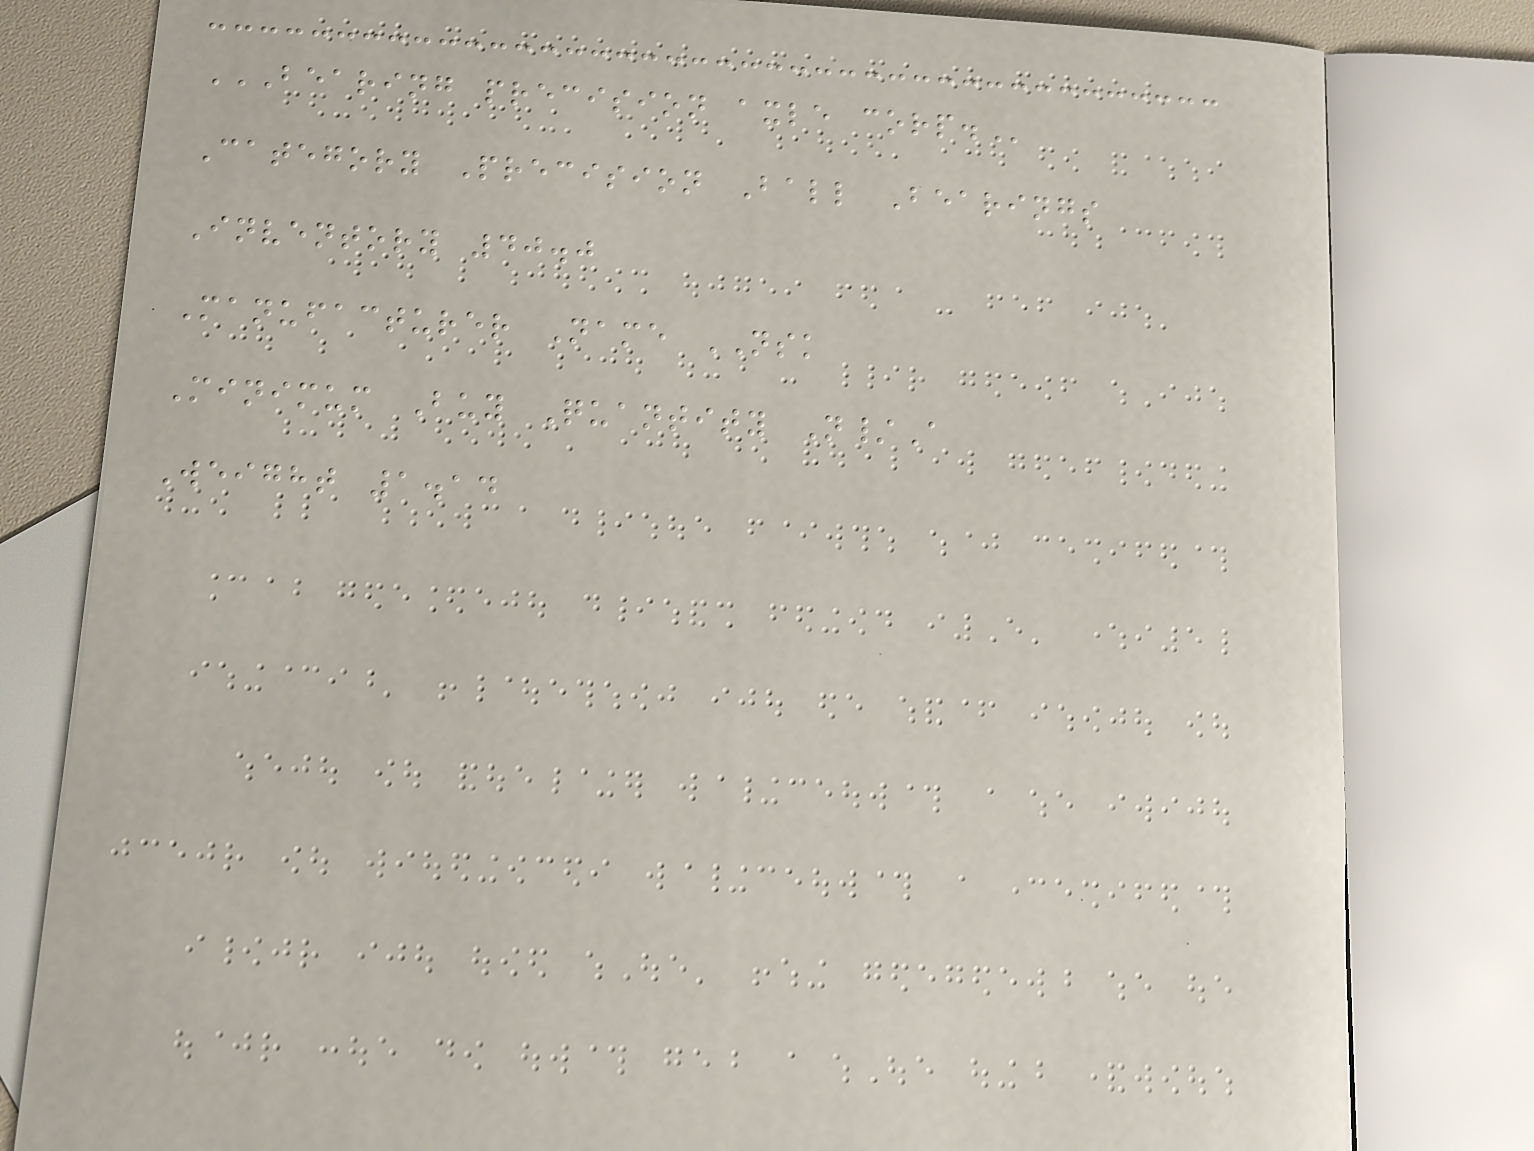BEARING PRECISION AXLE CORP.
Category Precision Ball Bearings
Inventory 40.0
Manufacturer Name NSK
Minimum Buy Quantity N/A
Weight 1.14
